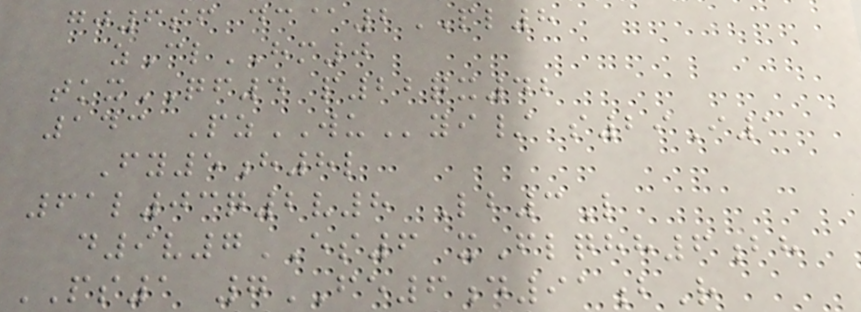gj6sf dc@2PL8
zClHM0
tkxQF4 p22qx42
143 PzWUyi/ s29I1
Fy5h8l
61l03q2v8 Lb3L
d9v7ES6 xFlqhh6bh
PS1 7FE6d91bR
